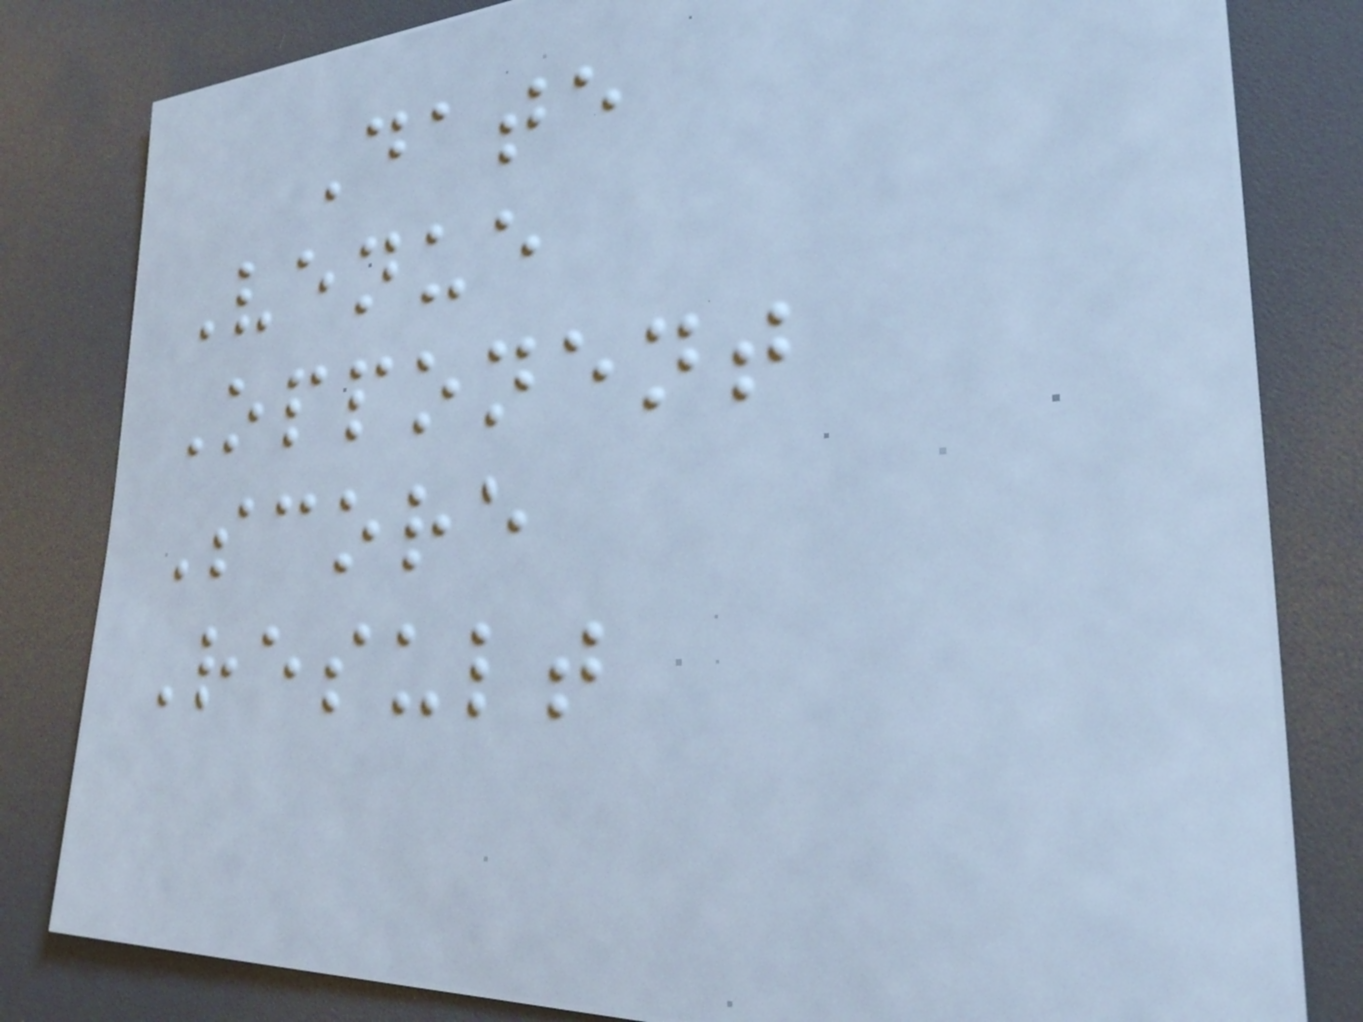Date
Venue
Opponent
Score
Result
